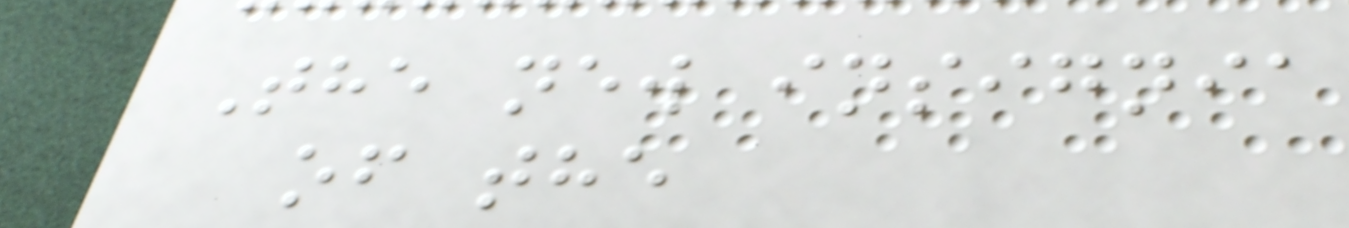The new insignia
of the
